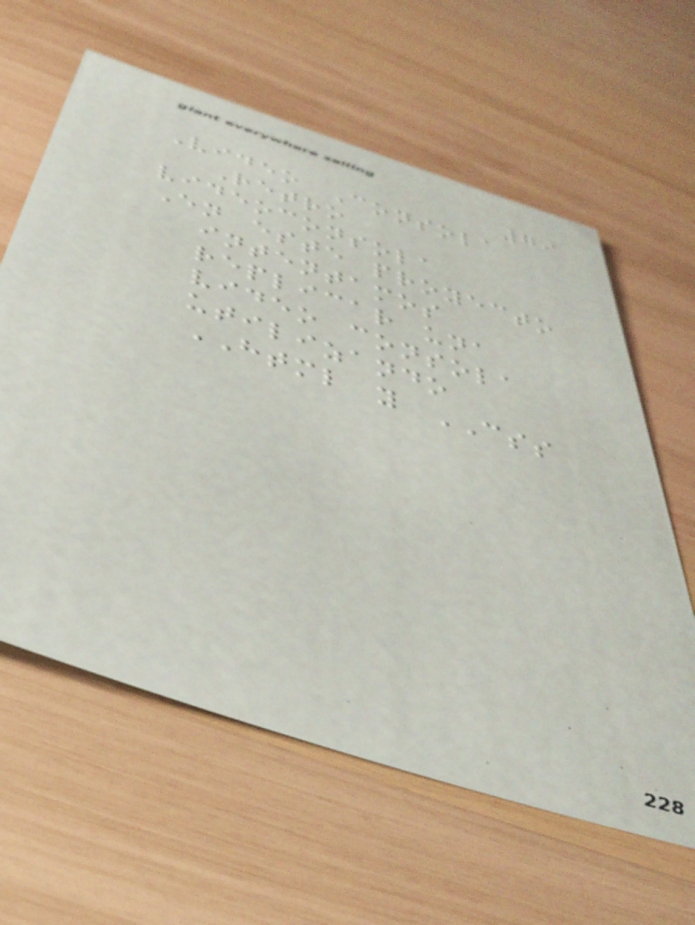79
Video Consola
Retro
videoconsola
En este proyecto
intentamos
replicar una
video consola
utilizando
HTML y CSS
